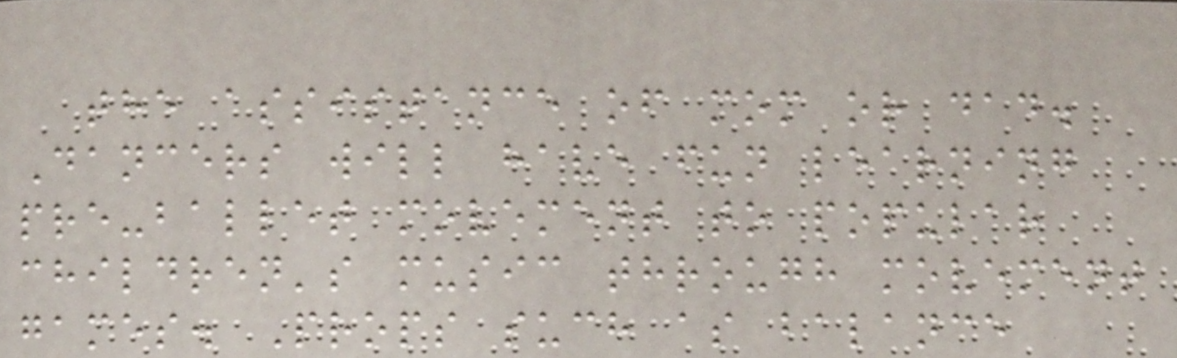the assistance of mom or dad.
Dancers will have fun learning
pre-ballet movement to popular
children's music through movement
games. Props such as balance
